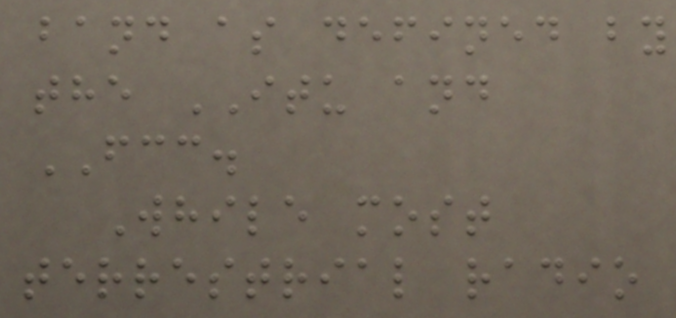band as defined by
the ITU and
FCC.
While most
terrestrial radio
